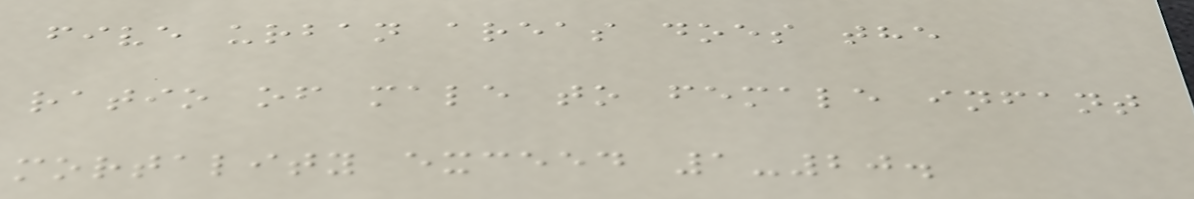five urban areas does the
ratio of male to female infant
mortality exceed 1-20.
